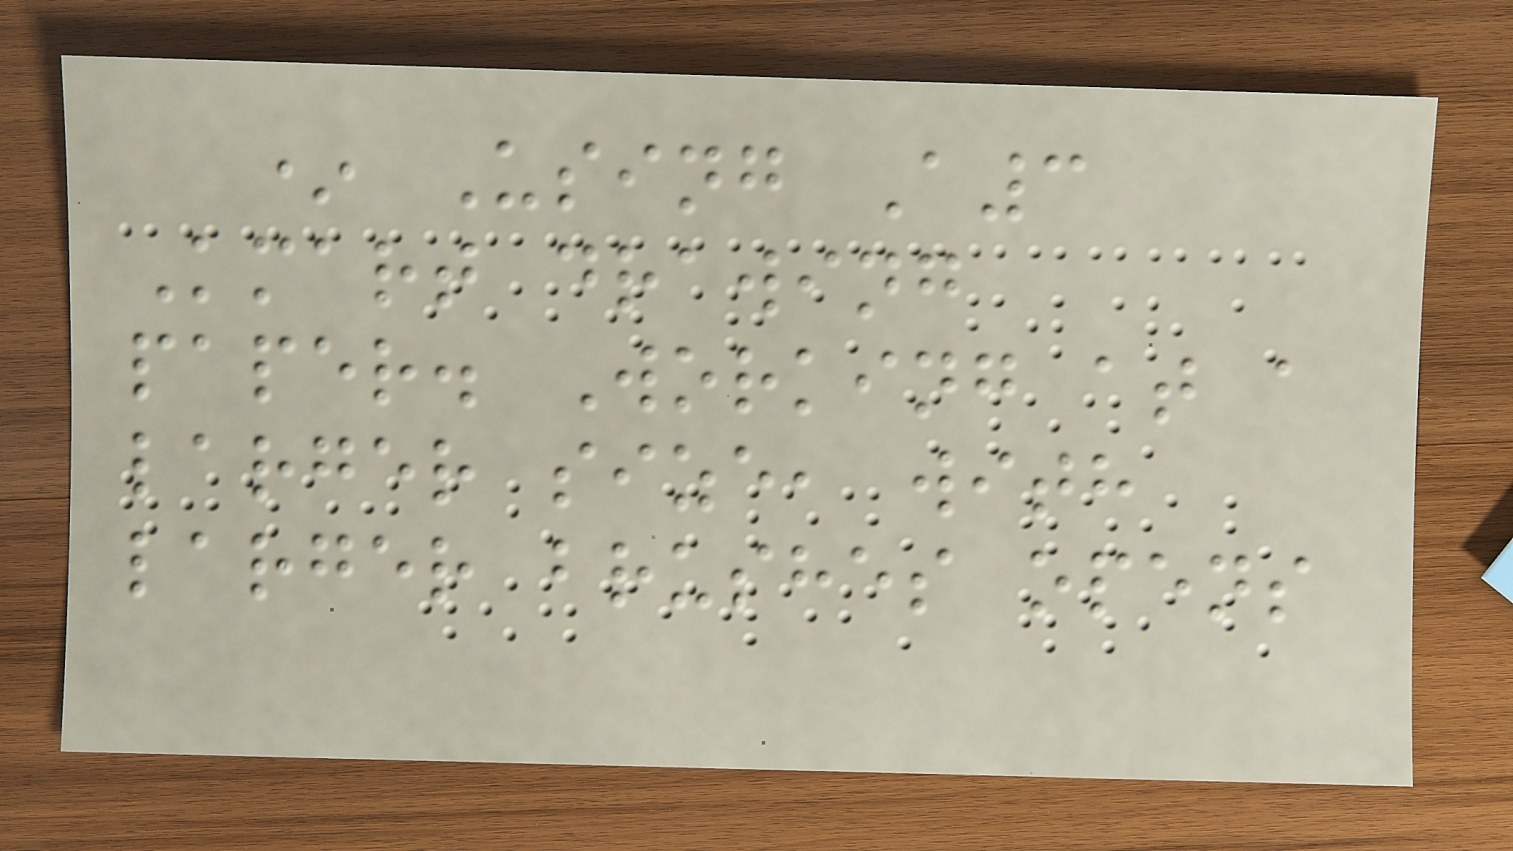* Using A3
Kmart drawing
paper. Working at a
larger size, with
larger brushes opens
